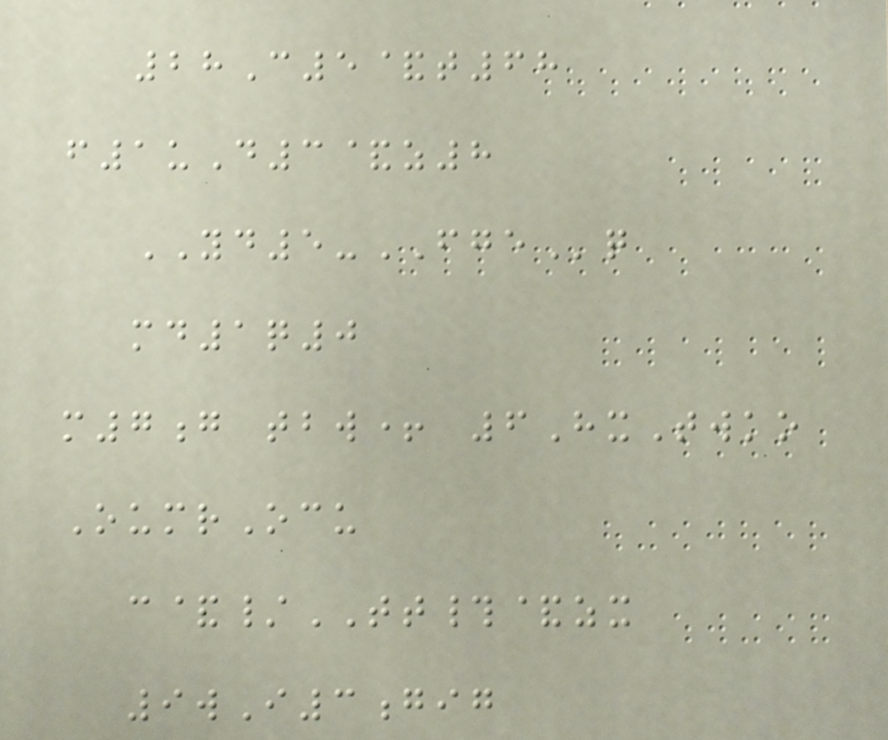28C5&t68
f1uD3&z8
YD5-FGEq
md1q0
m7g tbw+ 6HxTwko
OumrOcu
c&/TT#&zx
9wI3gig
